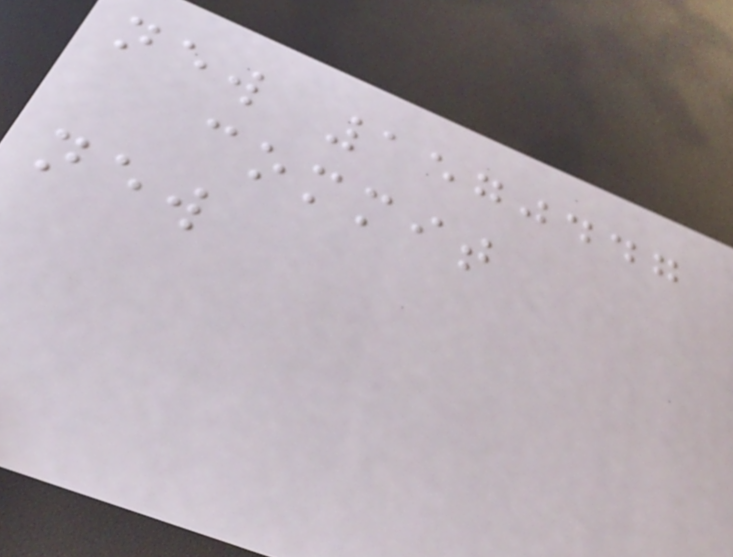new 1570447
commit
new
